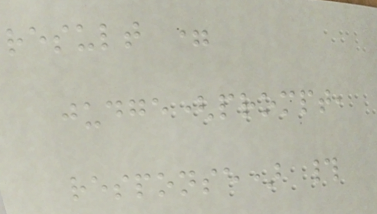result =
judge(prompt,
response) #
